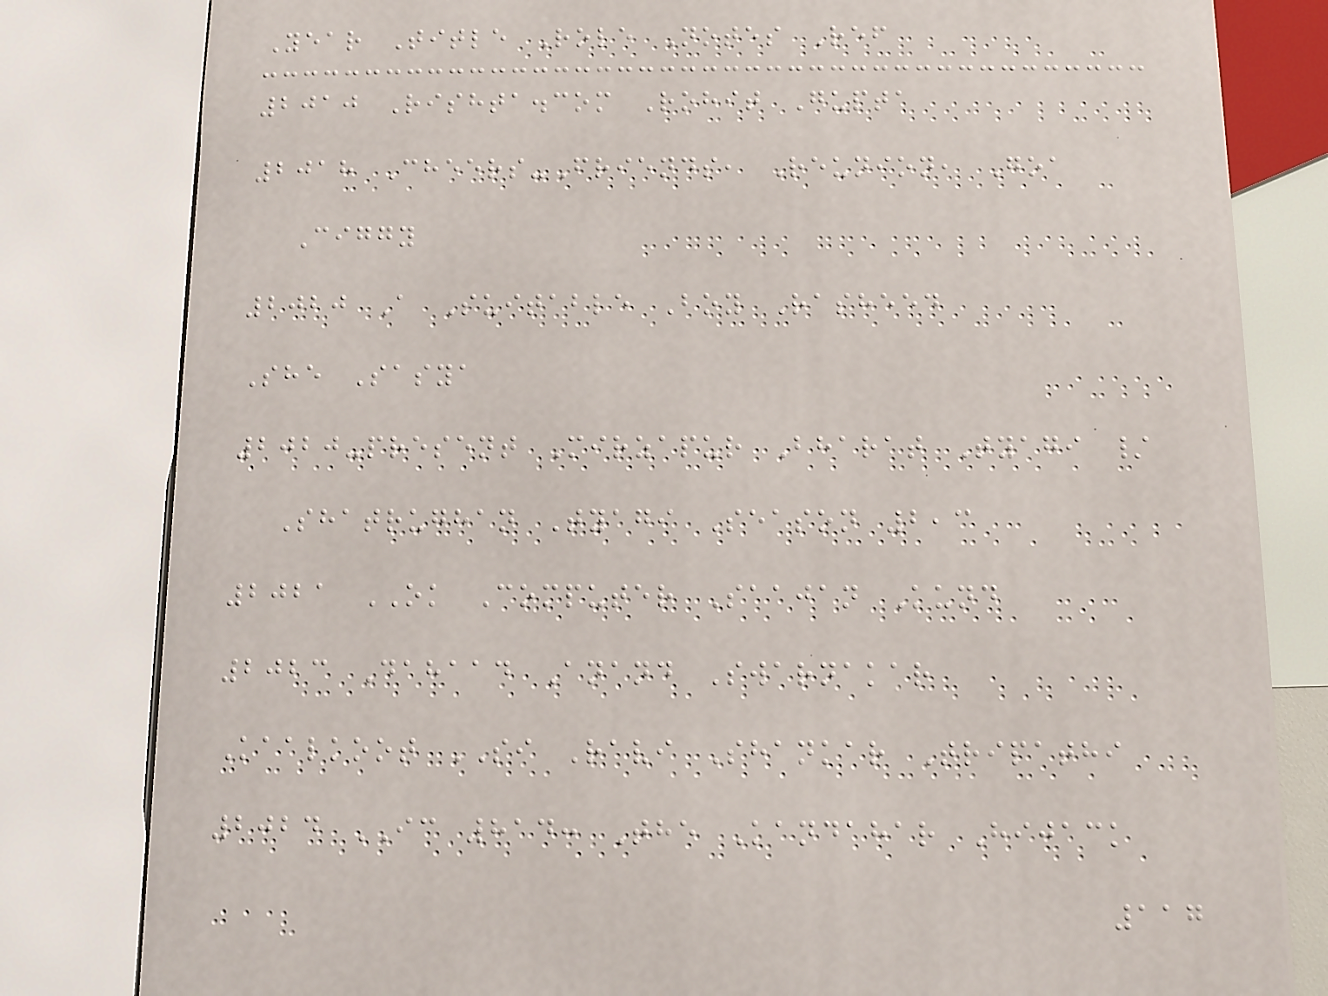Year Title Role Notes Ref
2010 Rishta.com Rohit Gupta
2018 Cheers-Friends, Reunion, Goa
Ciggy
2020 A Suitable Boy Rasheed
She Sasya
2020-present Mirzapur Bharat Tyagi /
Shatrughan Tyagi Season 2,3
2021 OK Computer Saajan Kund
2023 Dahaad Anand Swarnakar
Kaalkoot SI Ravi Shankar Tripathi
2024 IC 814: The Kandahar Hijack
117
